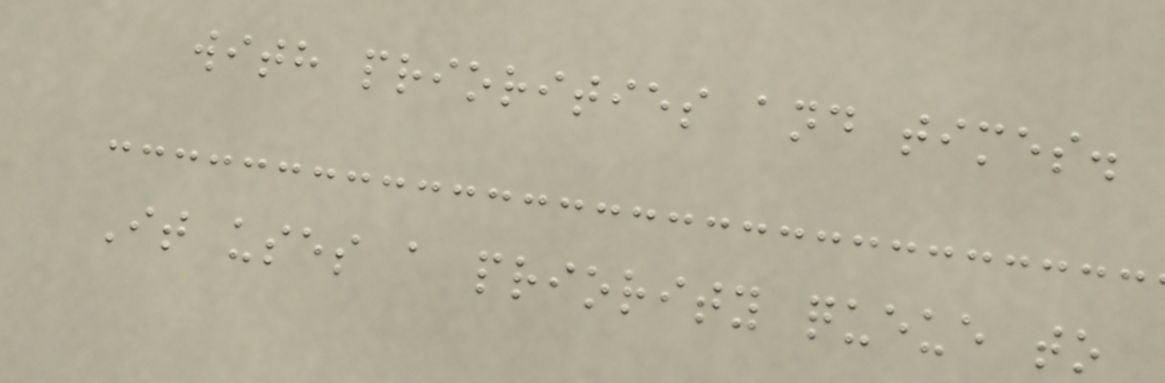with priorities and times.
It uses a priority queue to
